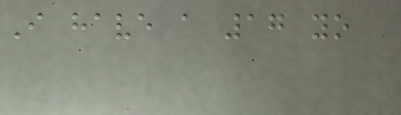I have a 17 yo
